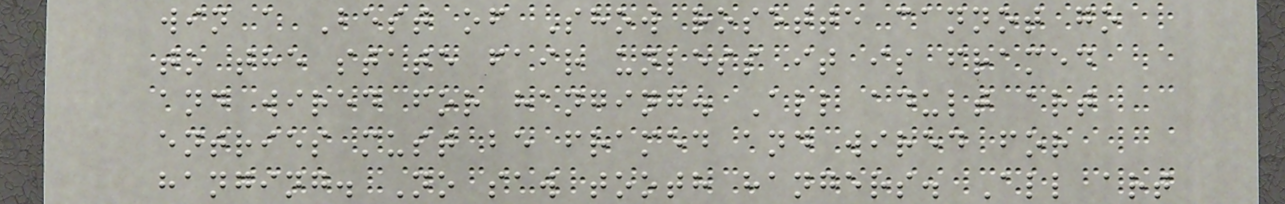win a Best of Show rosette cannot go
to the state fair unless it is framed
and wired for hanging. All adult art
entries must be framed and wired for
hanging. No saw tooth hangers. All art
